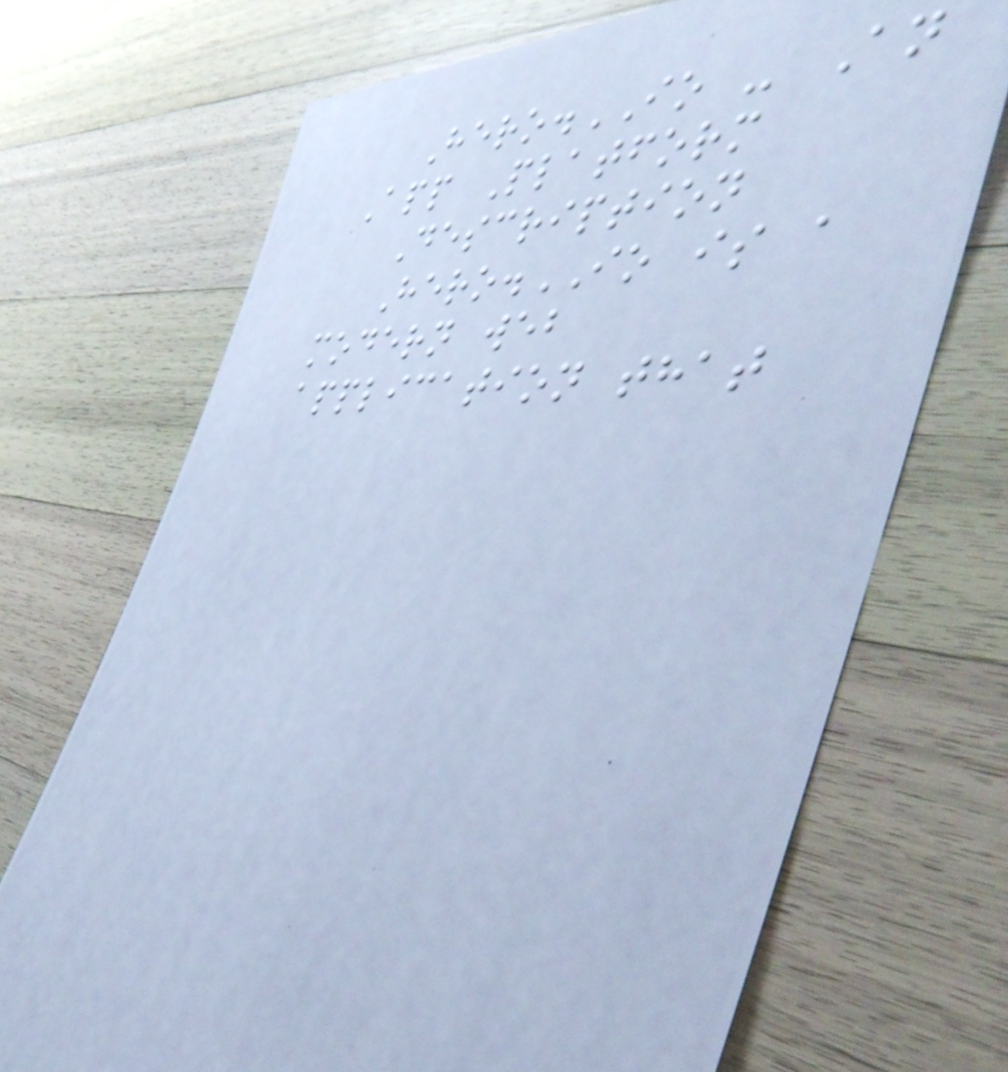Hero.IO - An
App Platform
Description
Hero.IO is a
modern web
application that
